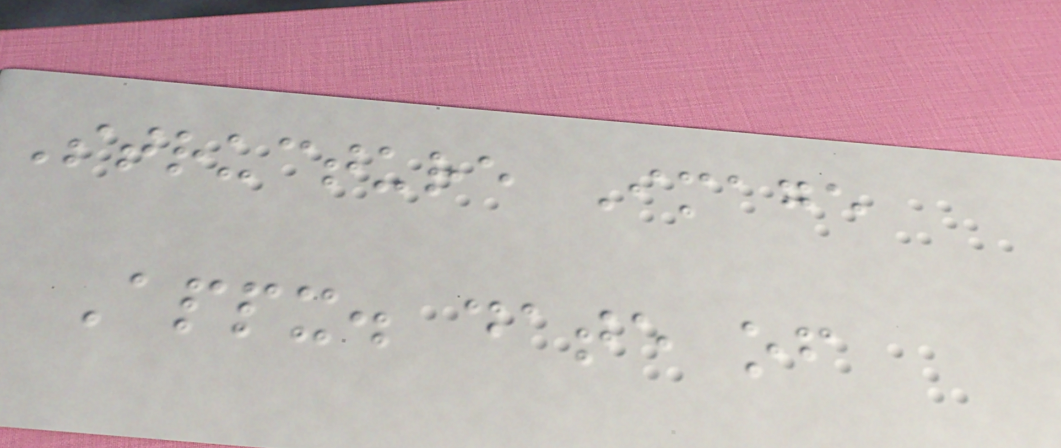Structure Image
Appx. date of
